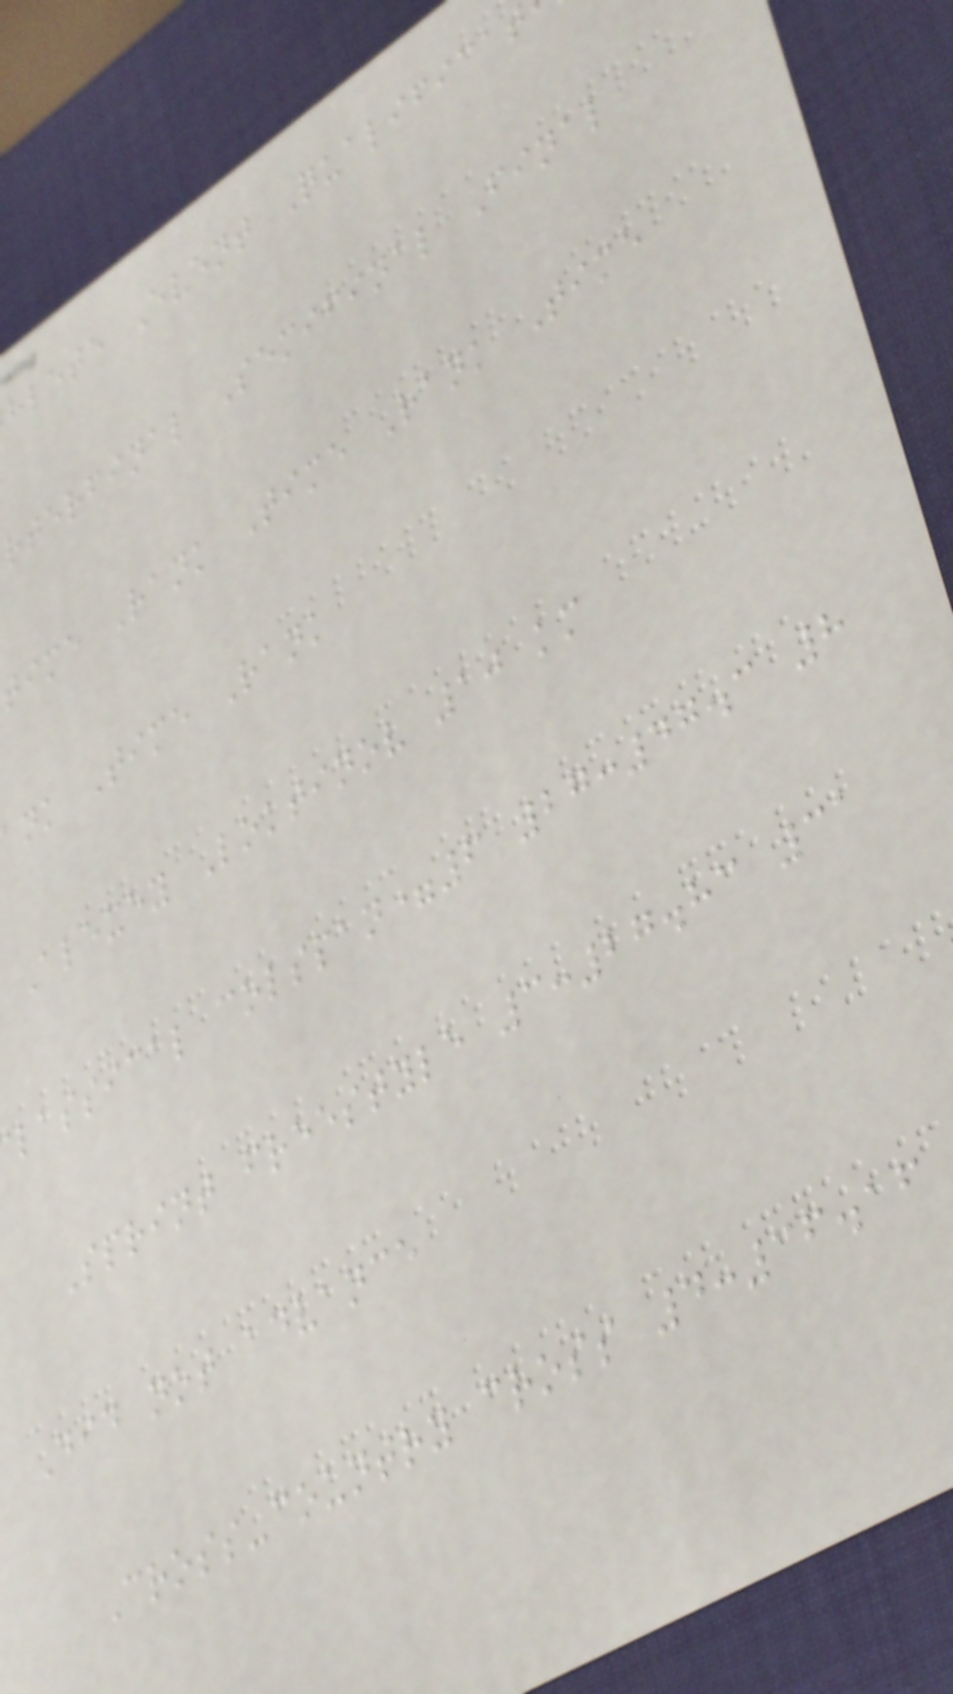hlete Event Qualificat
rterfinal Semifinal Final
time Rank Time Rank Time
nk Time Rank
Alexey Loktinov 10 km
lassical colspan=6 27:47.3 8
Sprint freestyle 3:27.83 31
Did not advance
Cross-country cross 4:36.16
